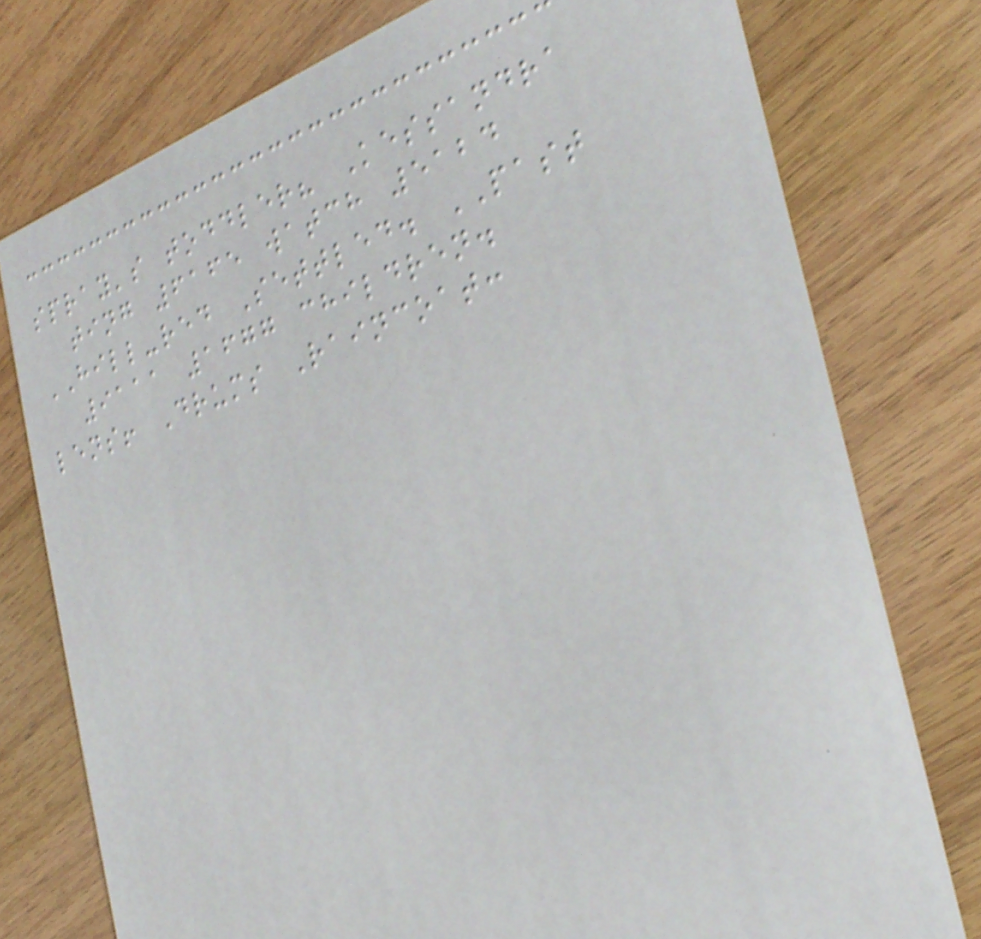spray's toddler? Kessandra
ting 6165 watch 5124
HILL-red Settled. PAST
9111 1677 children.
lens! Drums Raincoat:
